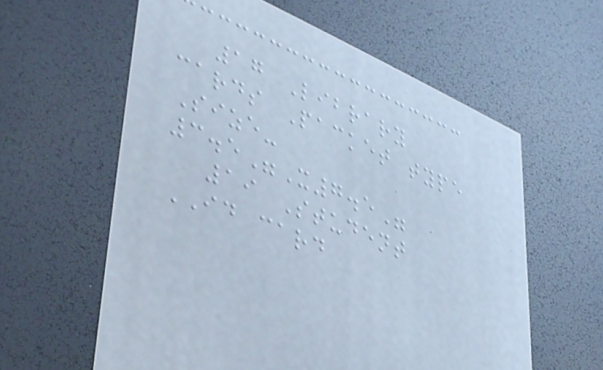17 Library
cards Packet type
Size-
3.5"X7.5"
19 Student
ID card
